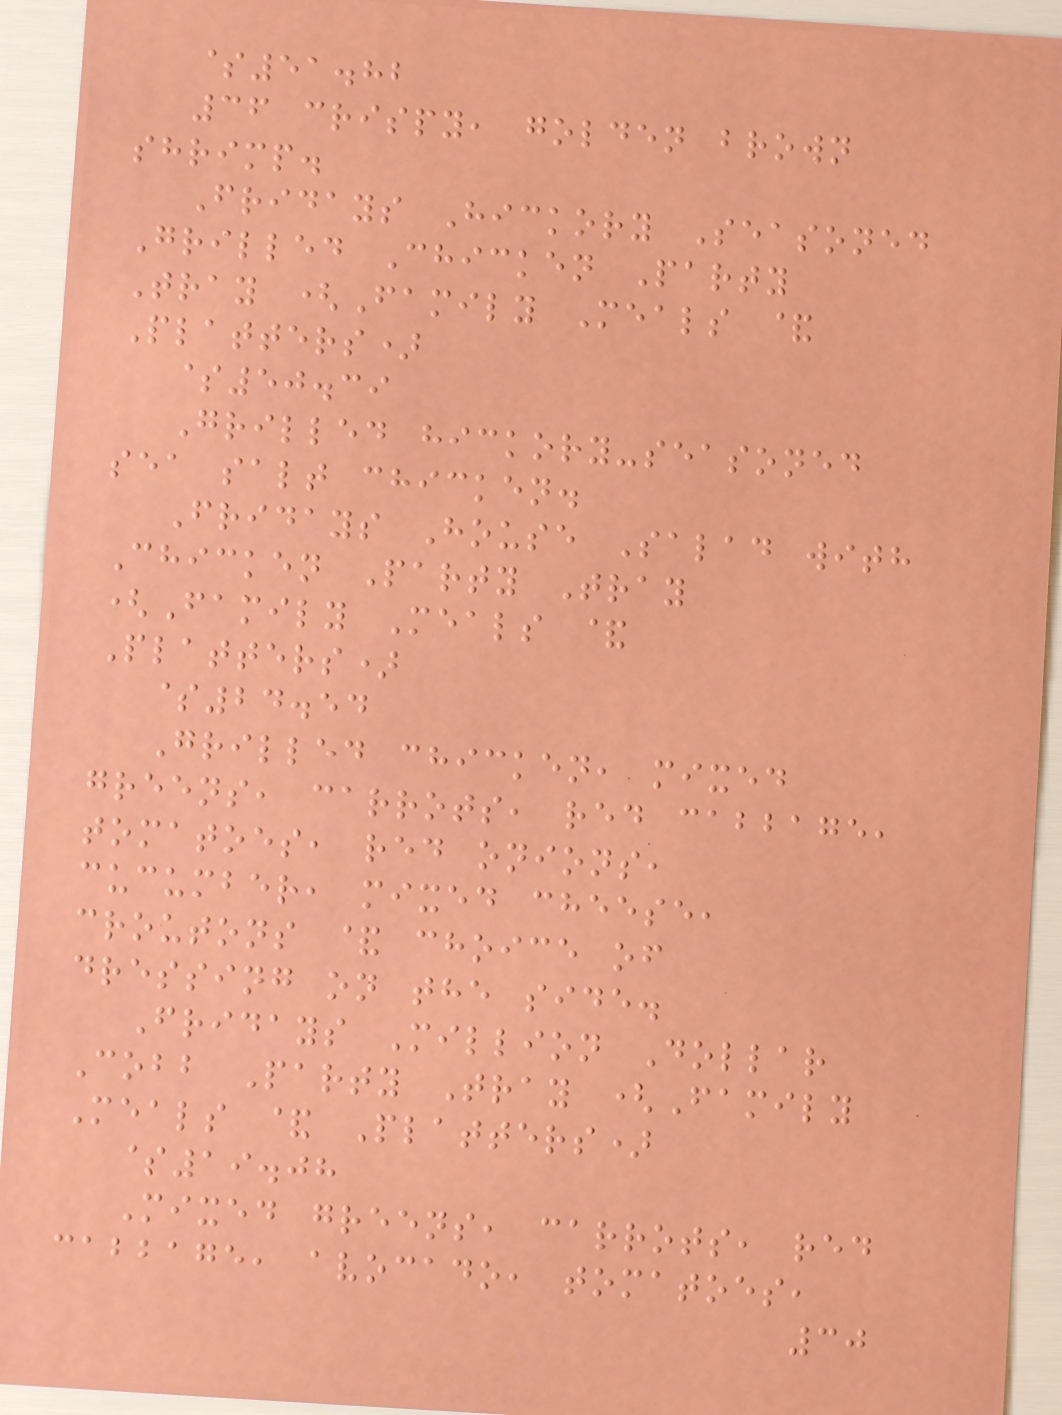$51.82
36 crispy, golden brown
shrimp.
Fridays Hickory Seasoned
Grilled Chicken Party
Tray (Family Meals &
Platters)
$50.39
Grilled hickory-seasoned
sea salt chicken.
Fridays House Salad with
Chicken Party Tray
(Family Meals &
Platters)
$24.54
Grilled chicken, mixed
greens, carrots, red cabbage,
tomatoes, red onions,
cucumber, mixed cheese,
croutons & choice of
dressing on the side.
Fridays Million Dollar
Cobb Party Tray (Family
Meals & Platters)
$19.08
Mixed greens, carrots, red
cabbage, avocado, tomatoes,
30
